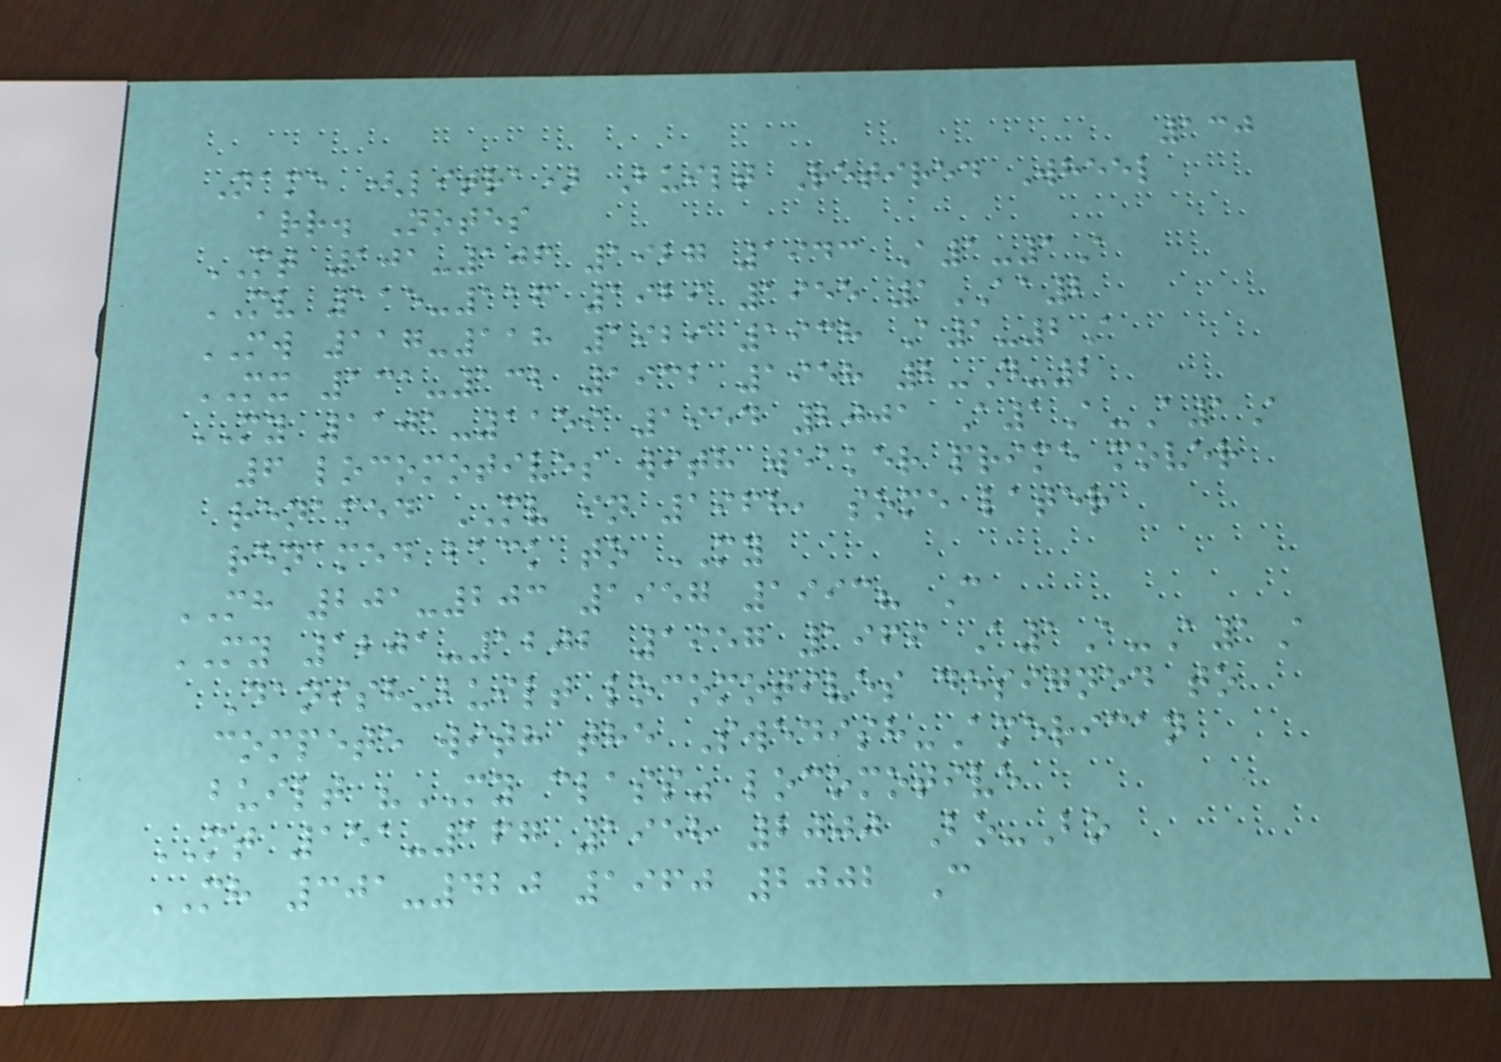130
Name (litra) Built Retired Wheel
arr. Notes
MT 101-106 1927 1943 A1-1A
MV 115-116 1929 1955 1AA2
MW 117-118 1929 1938 A1-2A
MX 131-132 1932 1958 2-D-2
MY 1101-1159 1954 2001 A1A-A1A
6 locomotives with weaker prime mover
renamed MV in 1968, some later
renamed back to MY
MH 201-203 1957 1993? C
MY 1201-1202 1957 1969 A1A-A1A
Danish-built locomotives designed to
compete with the Swedish-American
built "MY class" locomotive
MT 151-167 1958 2000 Bo-Bo
MH 301-420 1960 2002 C
